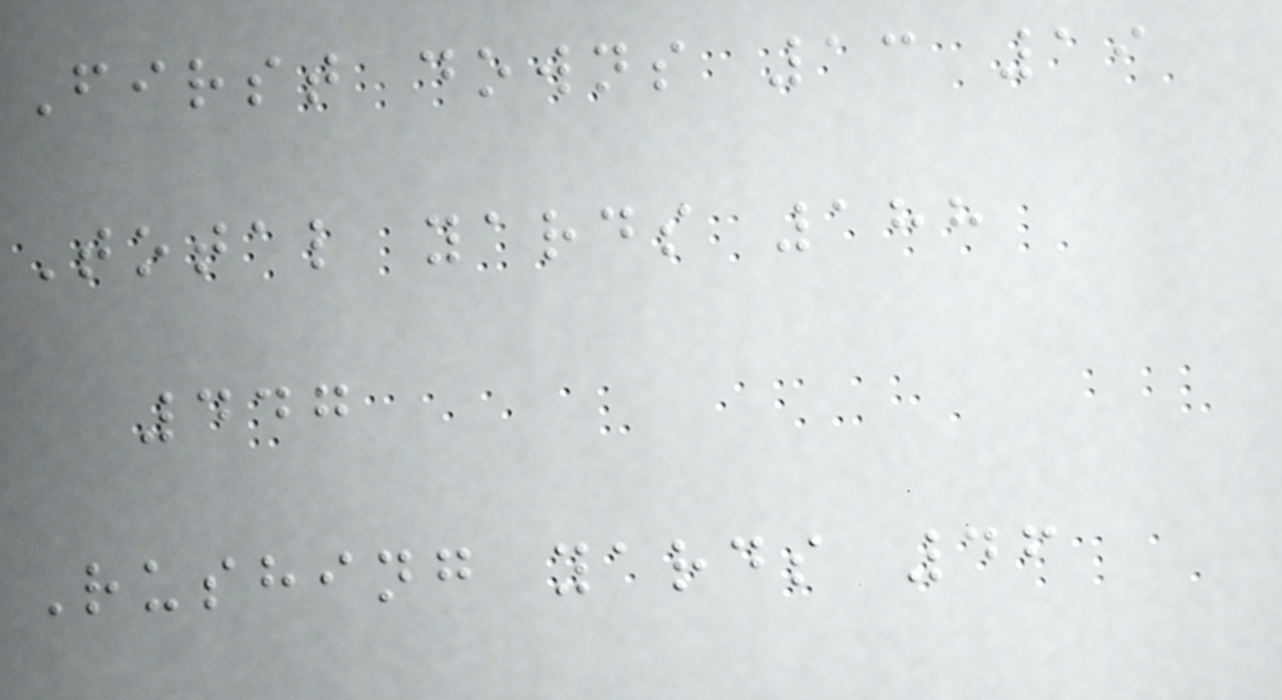First downs 13 19
Total yards 188
447
Rushing yards 46
